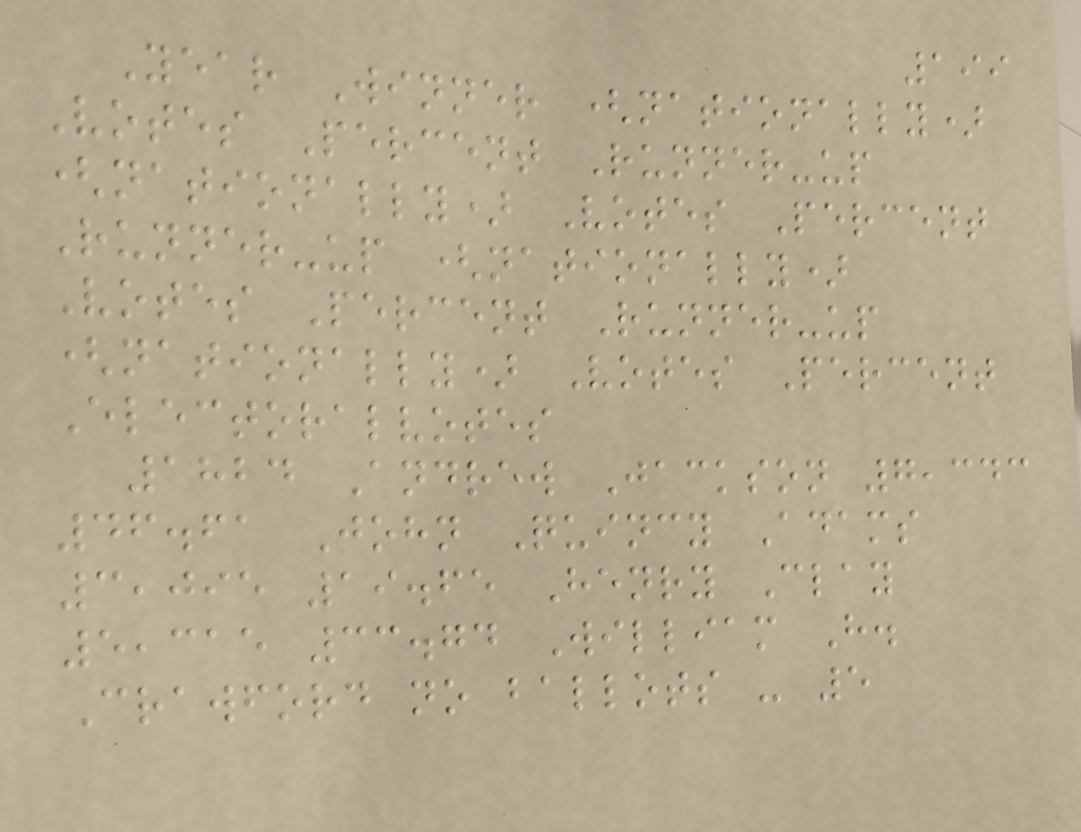199
Year Winner (nationally)
Votes Percent Runner-up
(nationally) Votes Percent
Runner-up (nationally)
Votes Percent Runner-up
(nationally) Votes Percent
Electoralvotes
1824 Andrew Jackson 7,343
46.61 John Quincy Adams
3,095 19.65 Henry Clay
5,315 33.74 William H.
Crawford no ballots - 5
